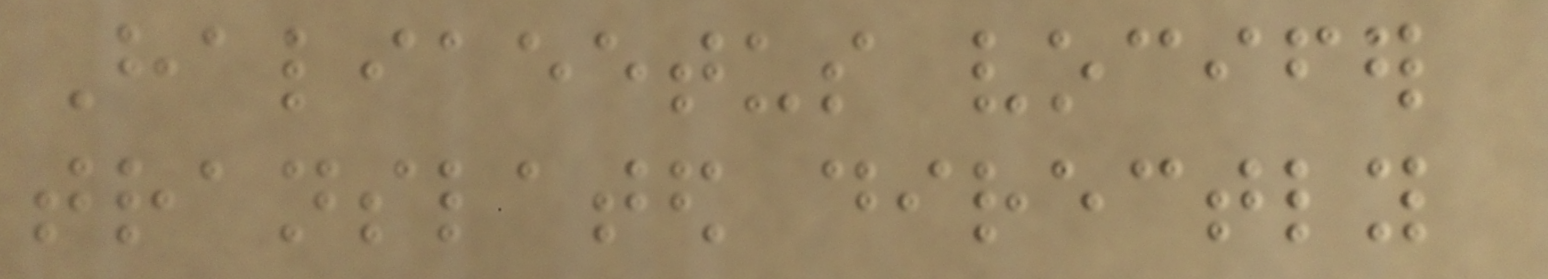Haliaeetus vocifer
translated directly
